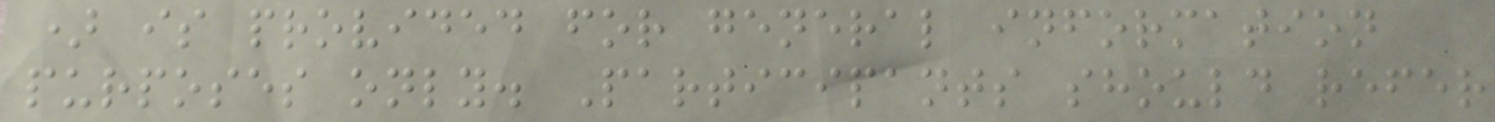) is provided for general information
purposes only. Participants should refer
